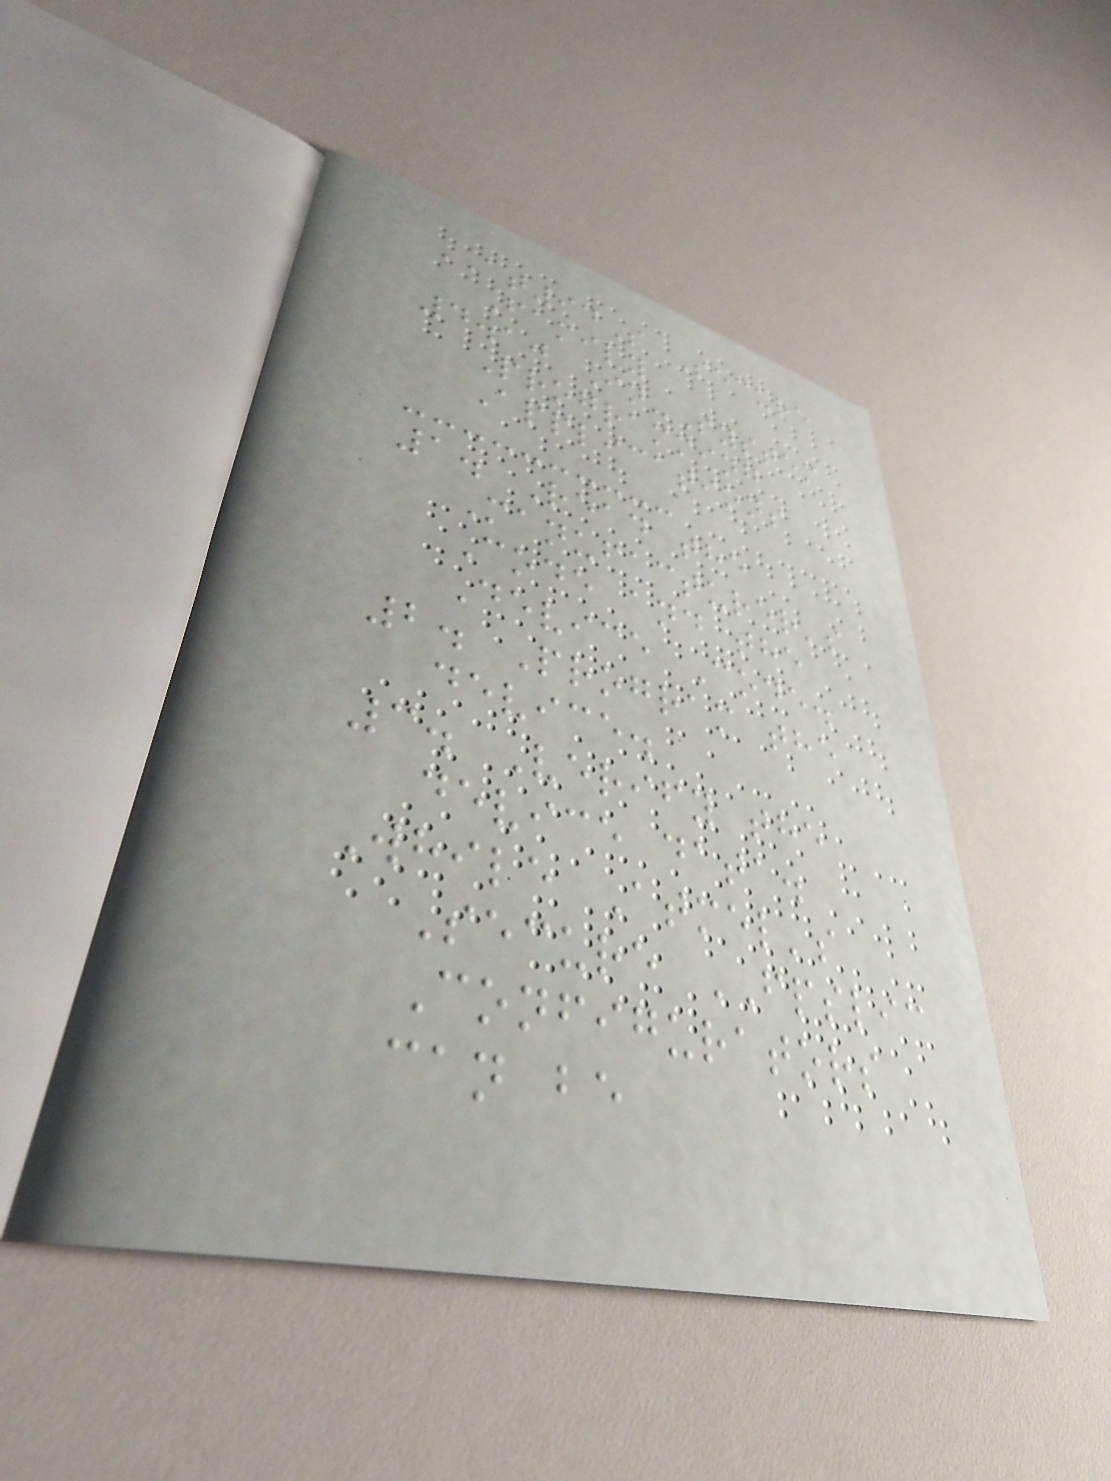AT94S Secure
Family
4.10 In-System
Programming
Applications
1. Read the
Manufacturer's
Code and the
Device Code.
2. Program the
device.
3. Verify the
device data.
While Atmel's
Secure FPSLIC
Configurators
can be
